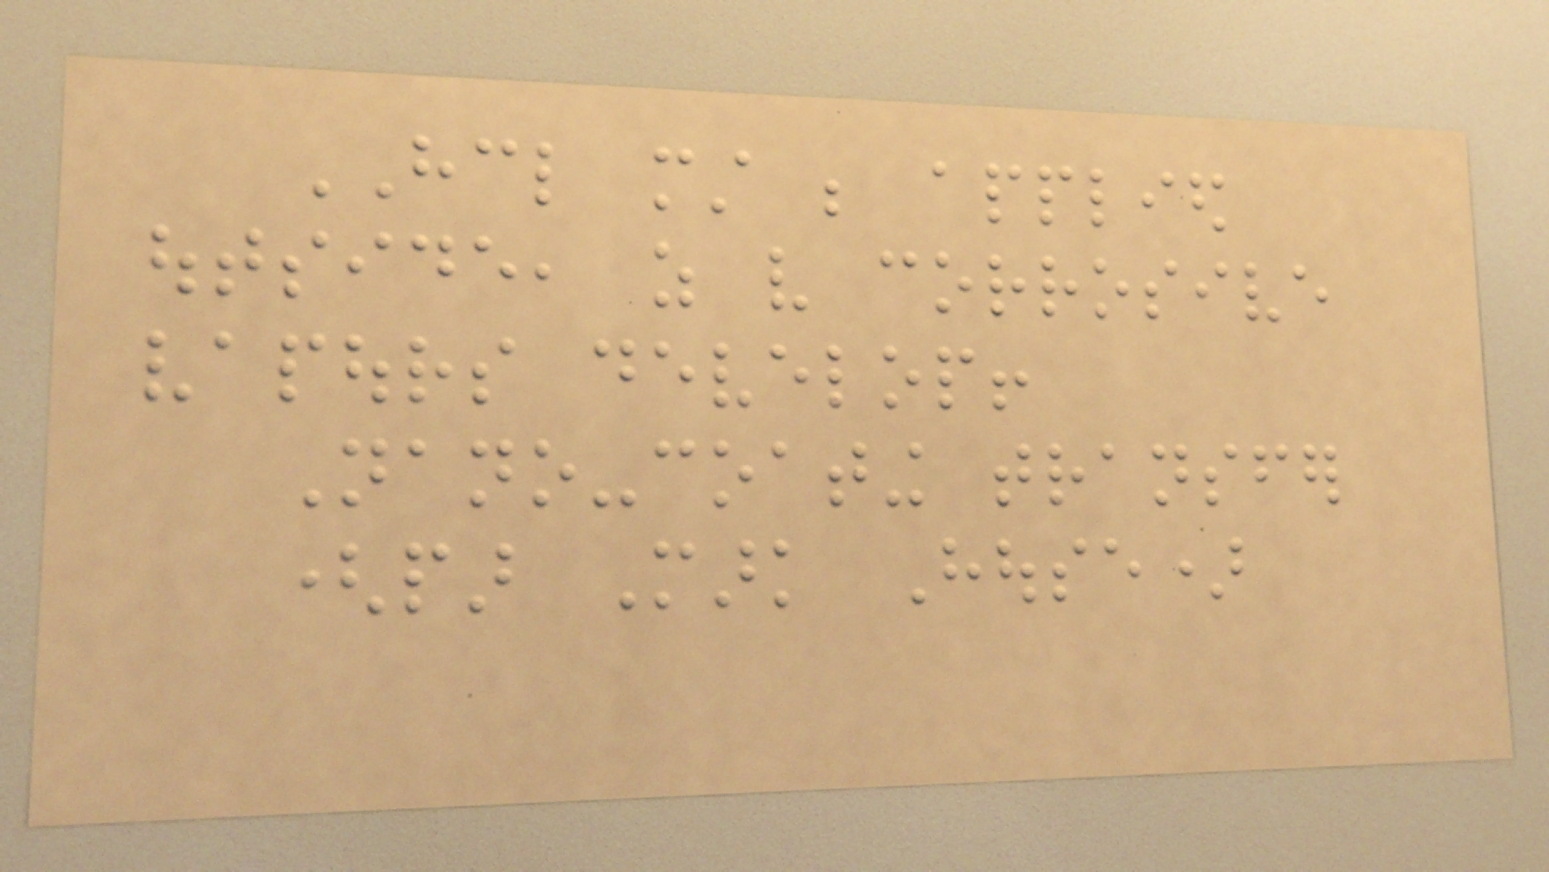HCL must be applied
outside, as very corrosive
vapours develop!
Nano-coating transfer
(par Mark House)
